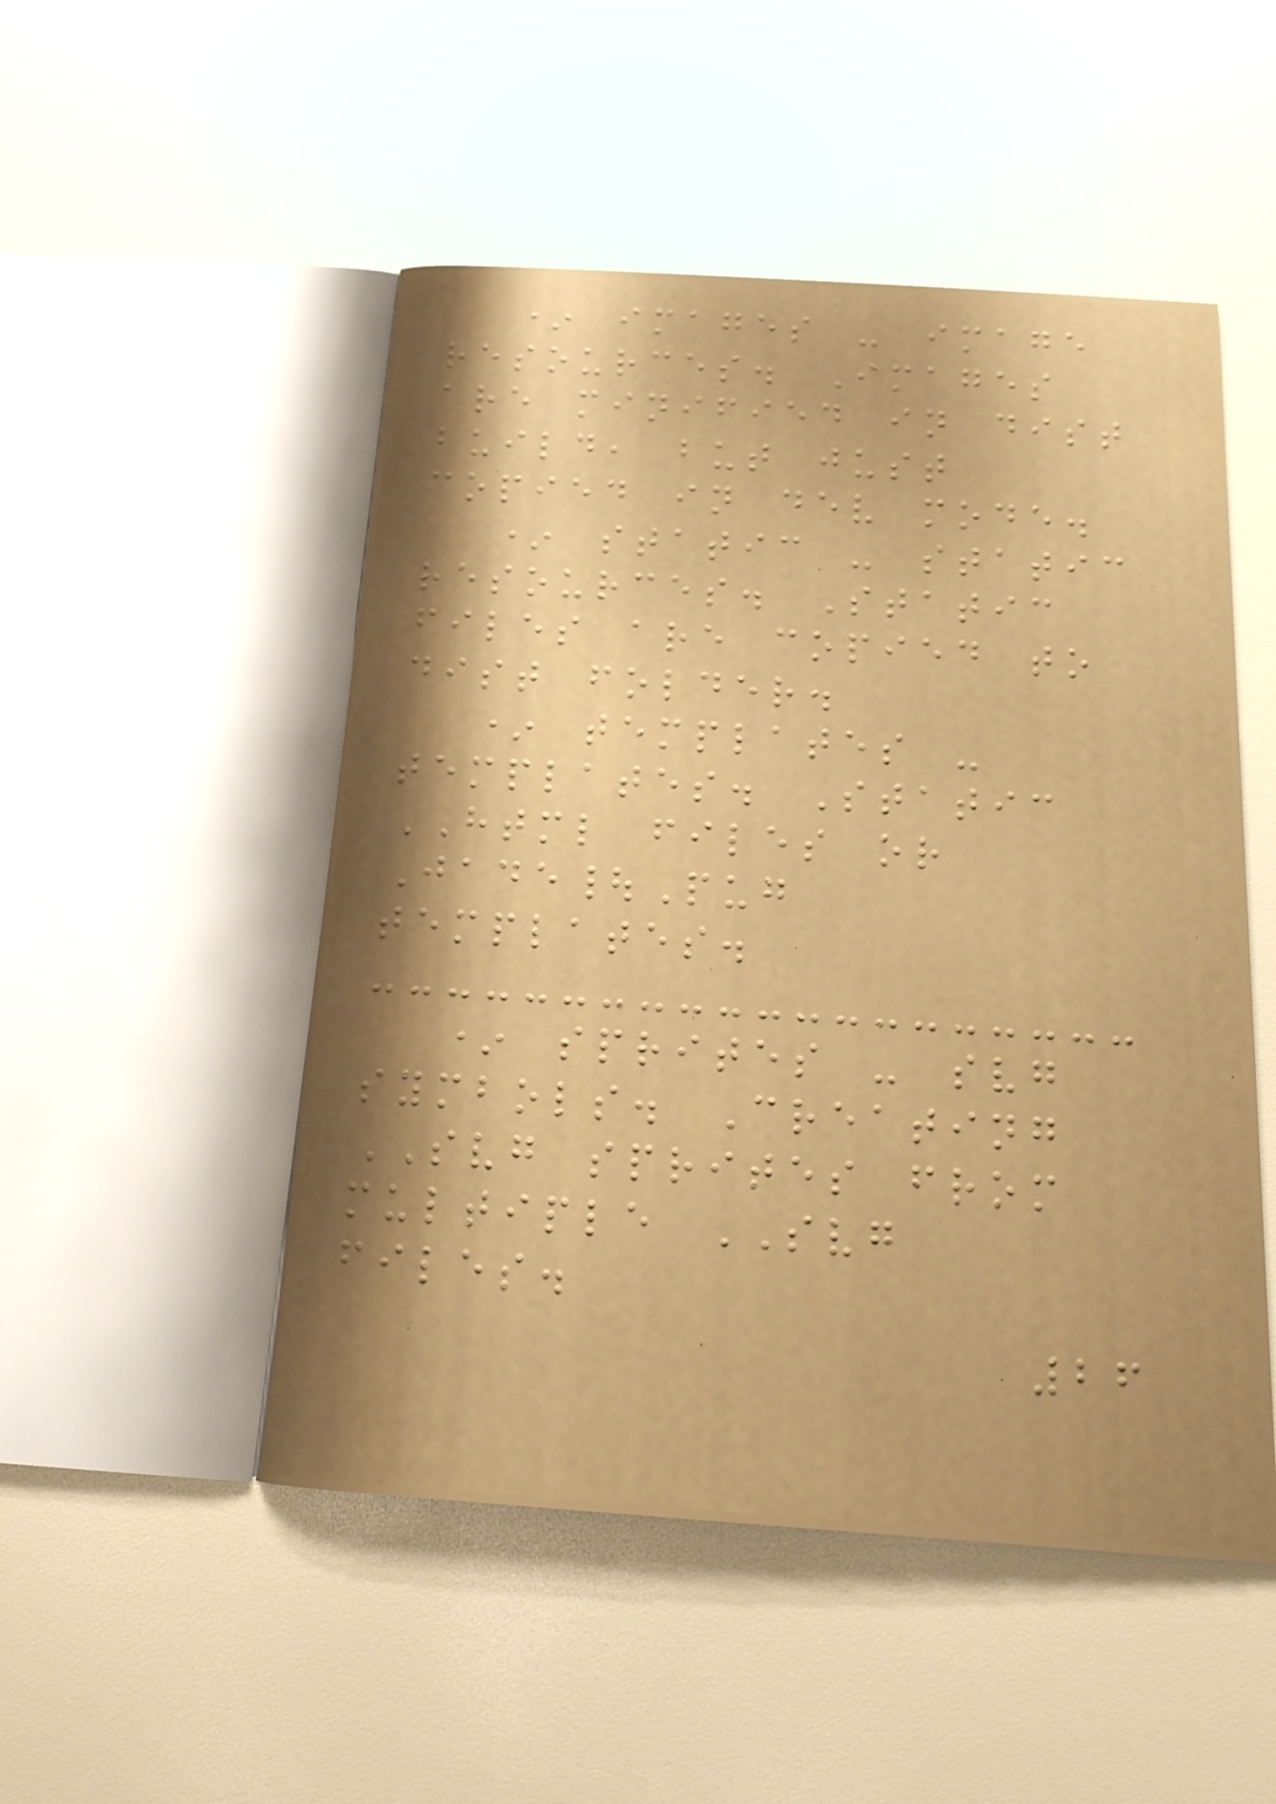* images - image
resources. Images
are minified in dist
build, but just
copied in dev mode.
* static - static
resources. Static
files are copied to
dist folder.
* templates -
templates. Static
HTML files or
Jade|Pug
templates.
* sprites - svg
symbols. Creating
SVG sprites from
multiple SVG
files.
26
